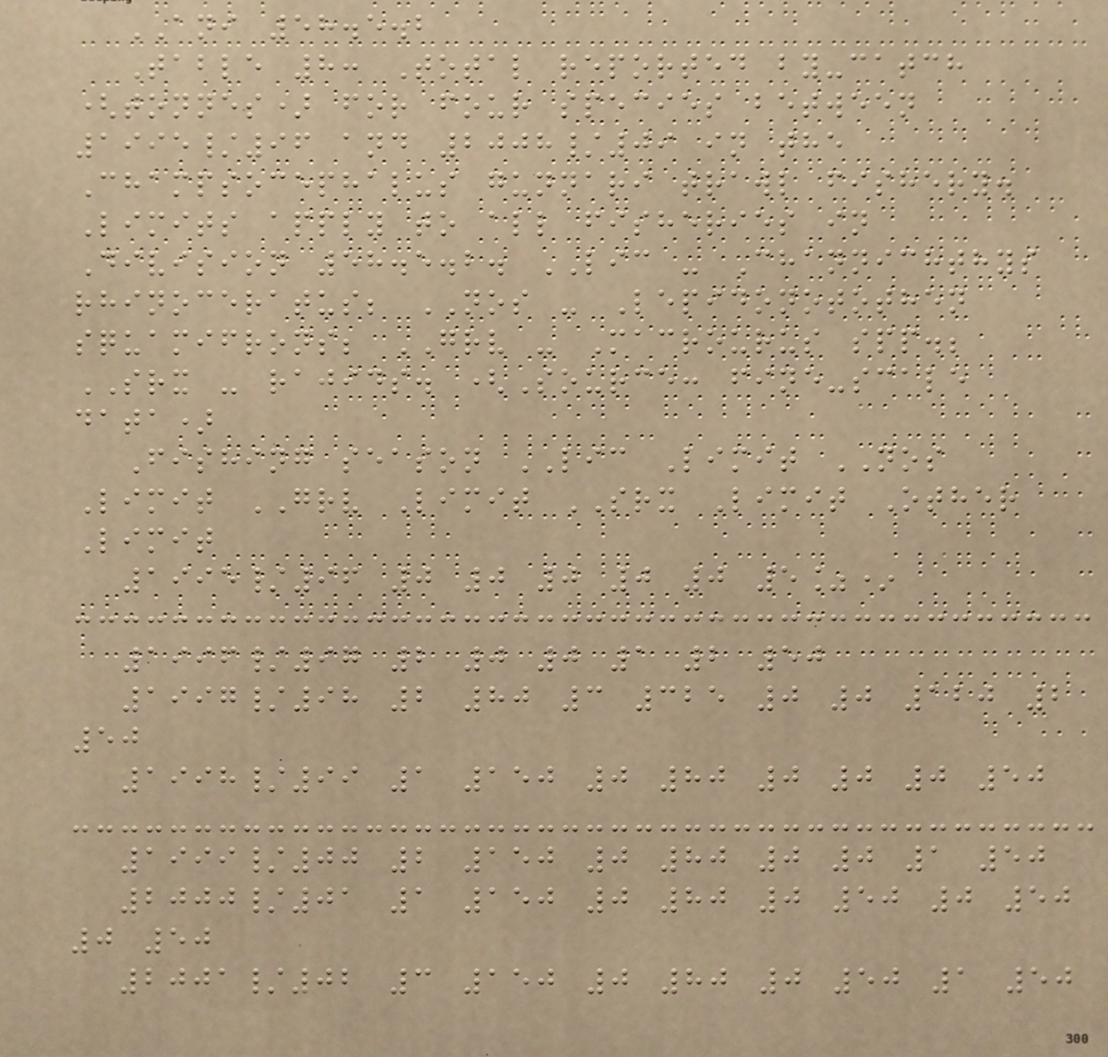ANI 58.5.2
Table 8: Total reported by-catch
(tonnes) for four species between
1995/96 and 2008/09 in the
Champsocephalus gunnari trawl fishery.
Limits apply to all fisheries in
Division 58.5.2. LIC - Channichthys
rhinoceratus; NOS - Lepidonotothen
squamifrons; GRV - Macrourus spp.;
SRX - rajids. (Source: fine-scale
data)
Fishing season LIC Limit NOS
Limit GRV Limit SRX Limit Other
Limit
1995/96 0 0 0 0 0 5%*
1996/97 2 0 0 1 2 50
1997/98 2 80 3 325 0 0 120 2
50
1998/99 1 150 0 80 0 0 0 50
1999/00 2 150 0 80 0 0 1 50
2000/01 1 150 0 80 0 50 0 50
0 50
2001/02 3 150 0 80 0 50 1 50
